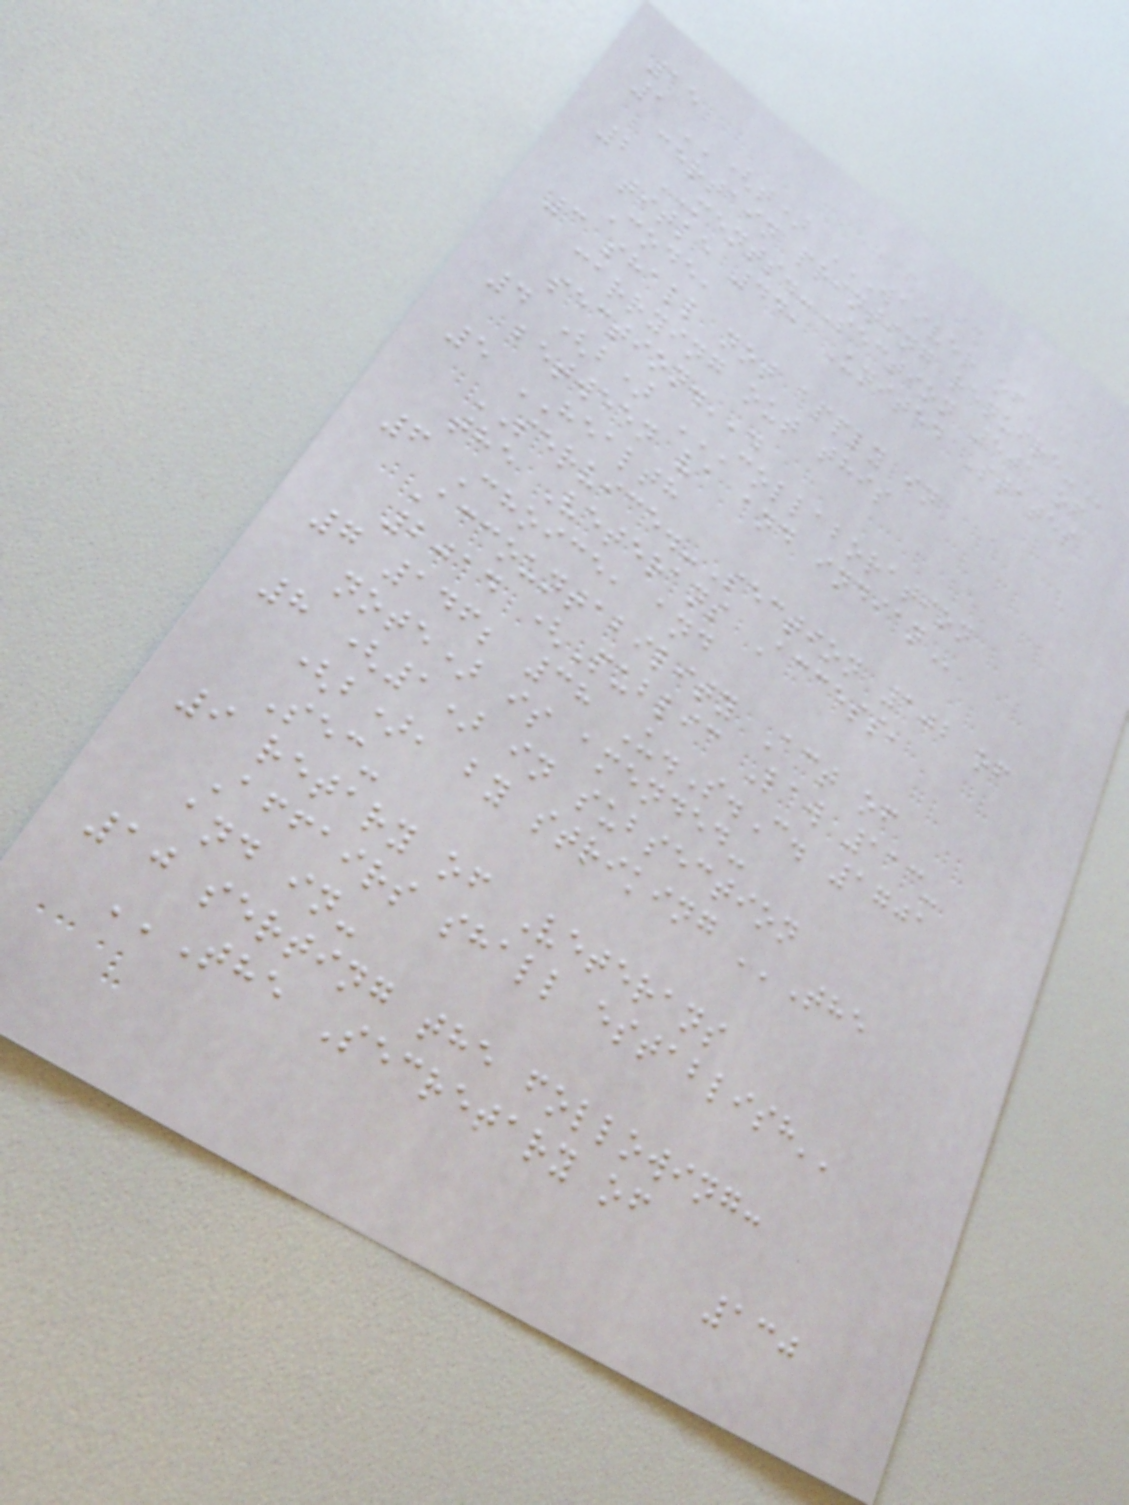15
1 ''(t) WAIVER OF
CERTAIN PRINTING REQUIRE-
2 MENTS.-Section 501 of
title 44, United States
Code,
3 shall not apply in
carrying out this
section.''.
4 (b) COLLABORATION
BETWEEN VA AND INDIAN
5 HEALTH
SERVICE.-Section 102 of
the Veterans Access,
6 Choice, and
Accountability Act of
2014 (Public Law 113-
7 146; 38 U.S.C. 1701
note) is amended-
8 (1) in subsection
(b), by striking ''The
Sec-
9 retary of Veterans
Affairs shall establish''
and in-
10 serting the following:
''The Secretary of
130
